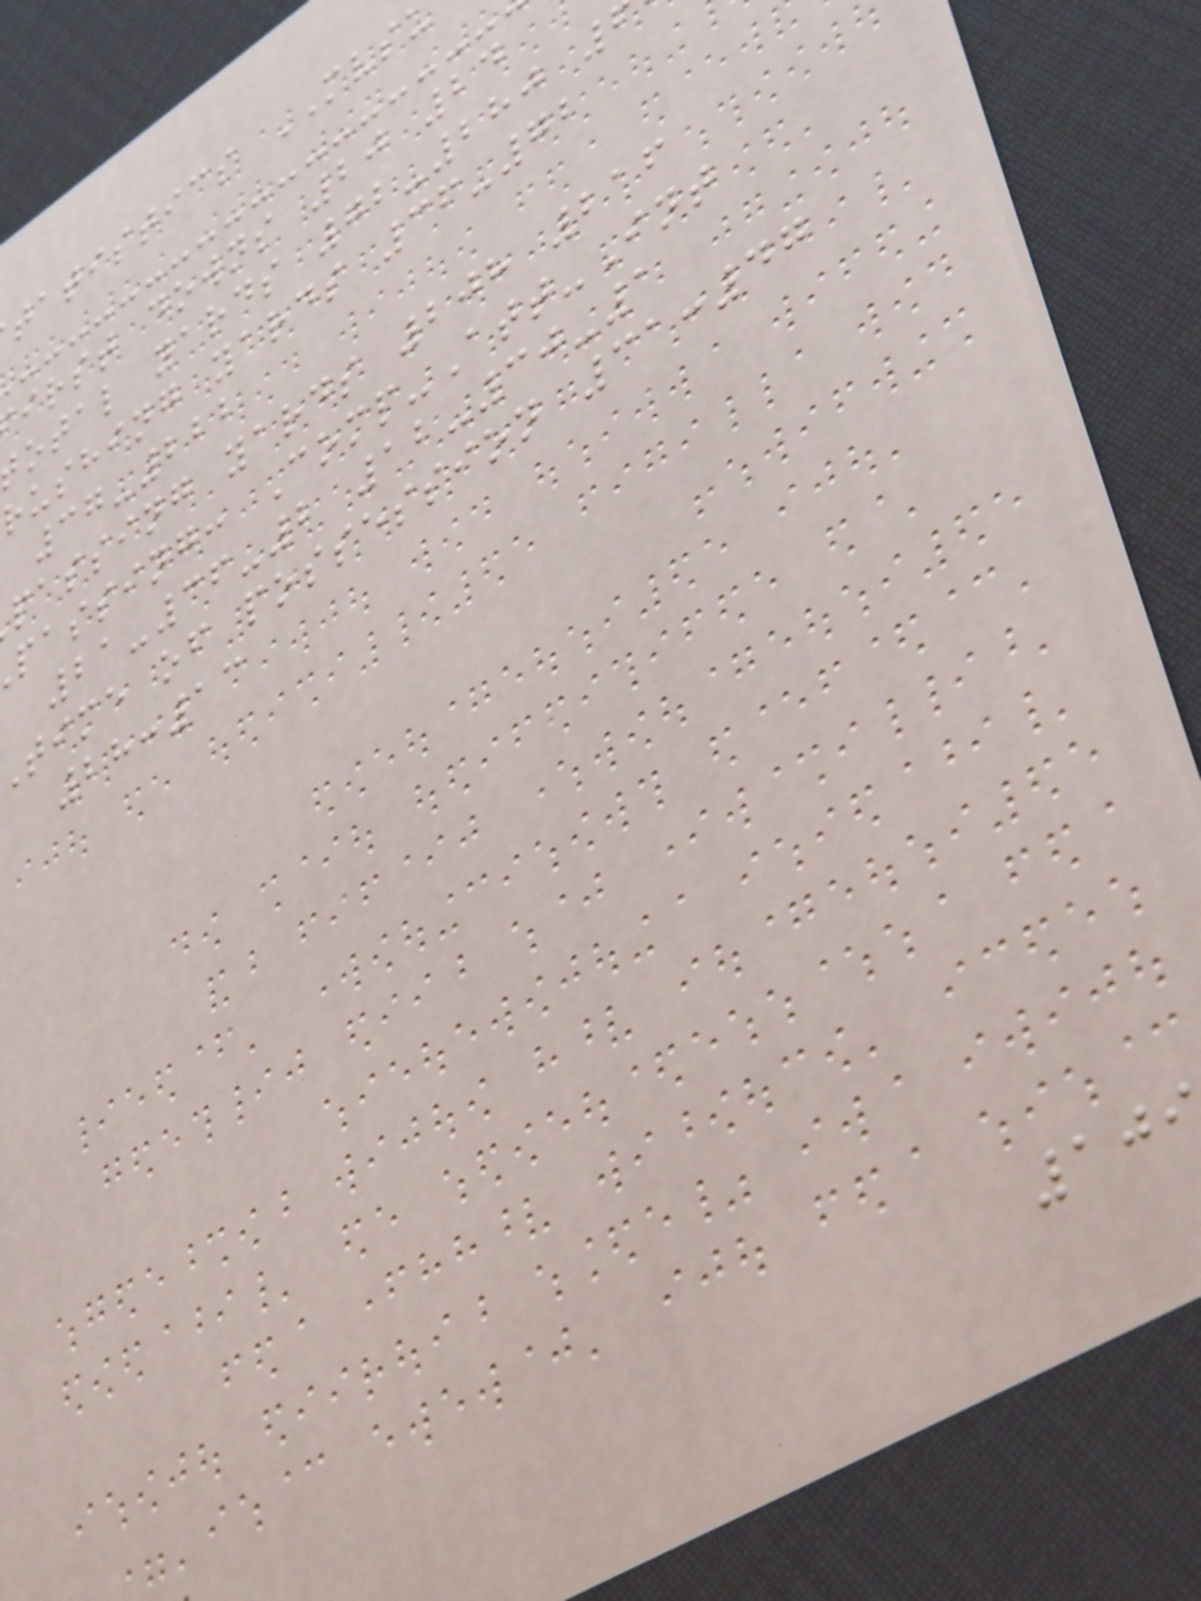tatistics MVSU
irst downs 20 24
otal yards 72-280
rushing yards 36-72
37-222
passing yards 208 216
passing: Comp-Att-Int
21-36-2 12-30-1
time of possession 31:47
28:13
